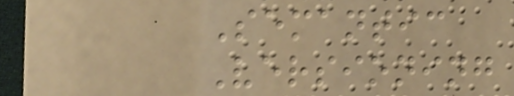Semantic
Versioning
